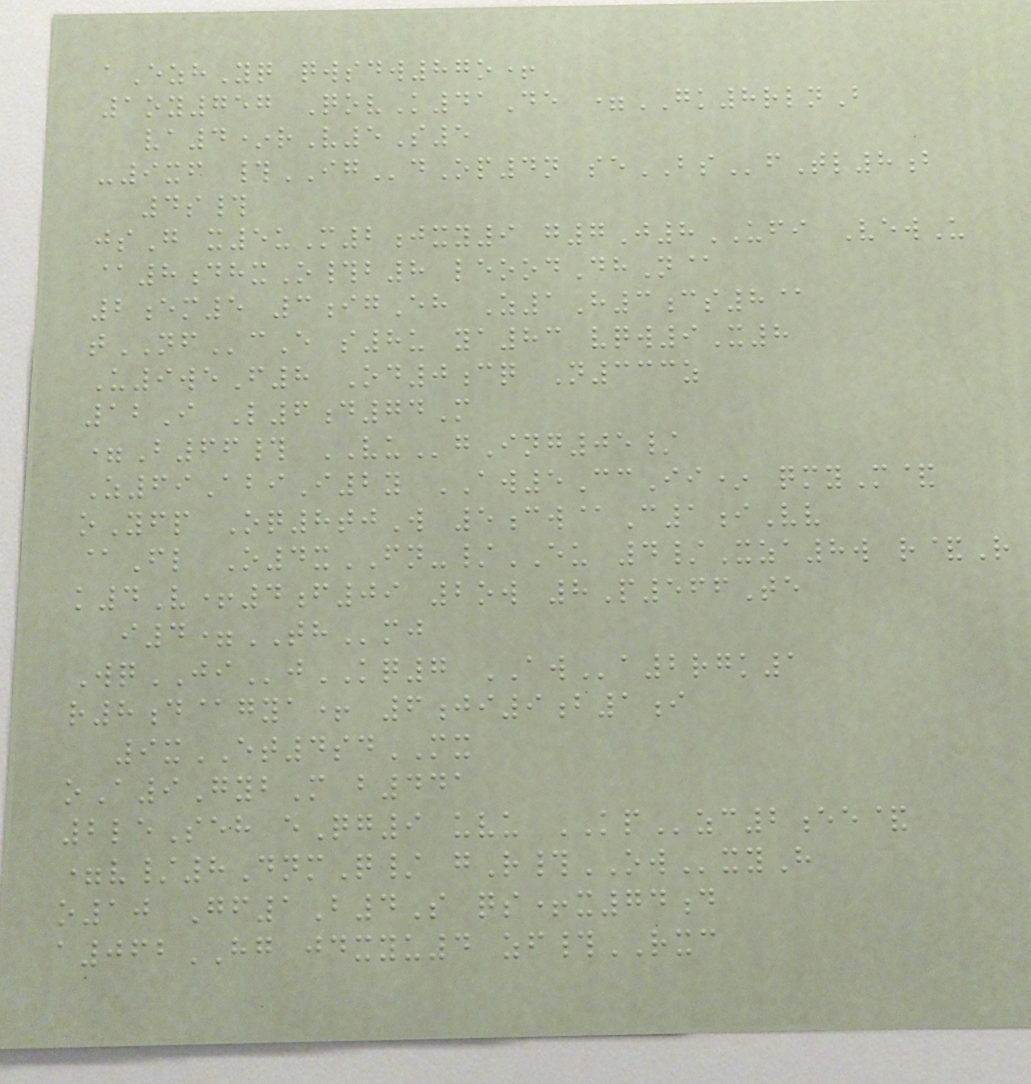aEzhYq qwsdw87o+
1oy757 QovK41De =GK8rlnB
va4*rV5S5
-9xf #IGdOp4n seBSfTl8b
4s#
jsG x5uM2jxy9 g7J8UFI VewU
@8dhxO#b8 leoodDhN@
2em5 3igEh Z1H3cs8@
tNFcE s8u ya83 vqw9X8
U9weF8 Od0cq N333z
12I L6d74M
=B66# VUgIng05/
Z69AbiI2y AW5CcIi* qmyM&
oYfp Oq8tjW 5cw@C1iVv
@Fl O4xFN-/EU 4/Xza8w r&R
k4V+4f09 2ow 8P566Te
i4=THmj
WqJIjKQ7 AWa2rgk1
r8d@gya+ 6ji9b1i
9xET4sdMX
oA9GybM b441
2leSeh eQg9 uvu KPzc2ee&
=v/8DnmQ/ gR#OWxyH
o10 Gf1B4S qs+x74d
a062HG jdxyu4 zf#RXC
